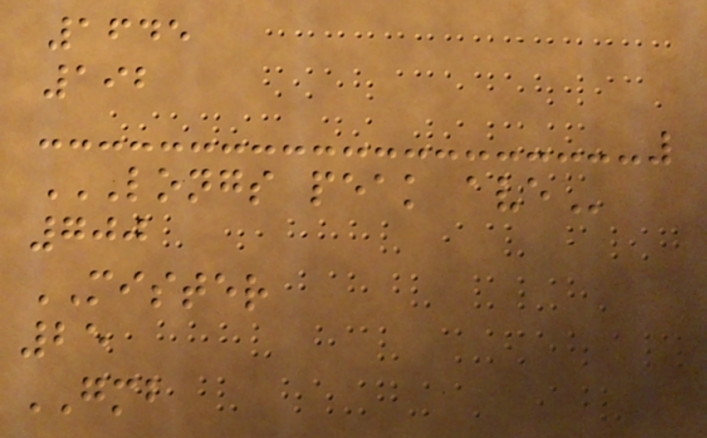1645
192
LONGS PEAK AVE
700
MISTER
25
GMB
